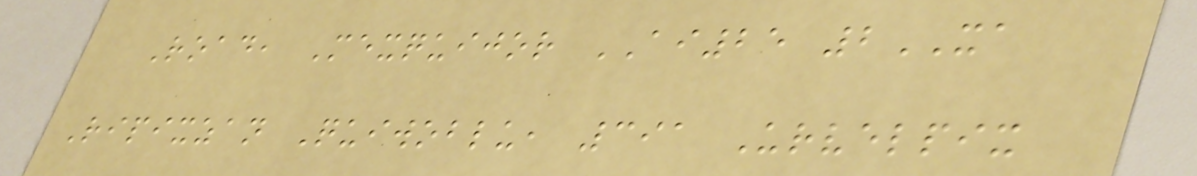Road, Mexquijor AI25 2XA
Ripixzan Quiwoblu, 391 Urvelpix
